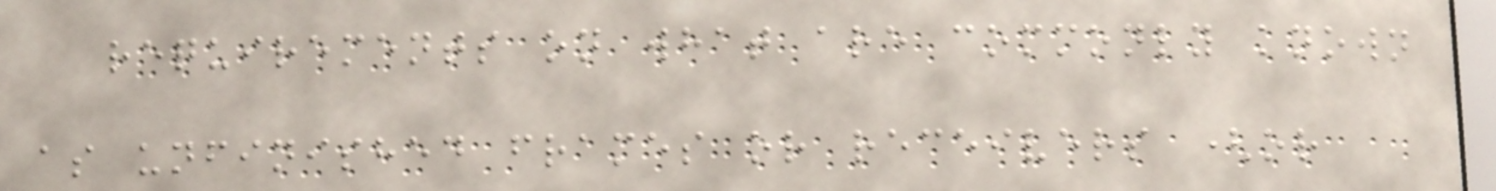requirements on what are commonly known
as unfinished frames or receivers (or
